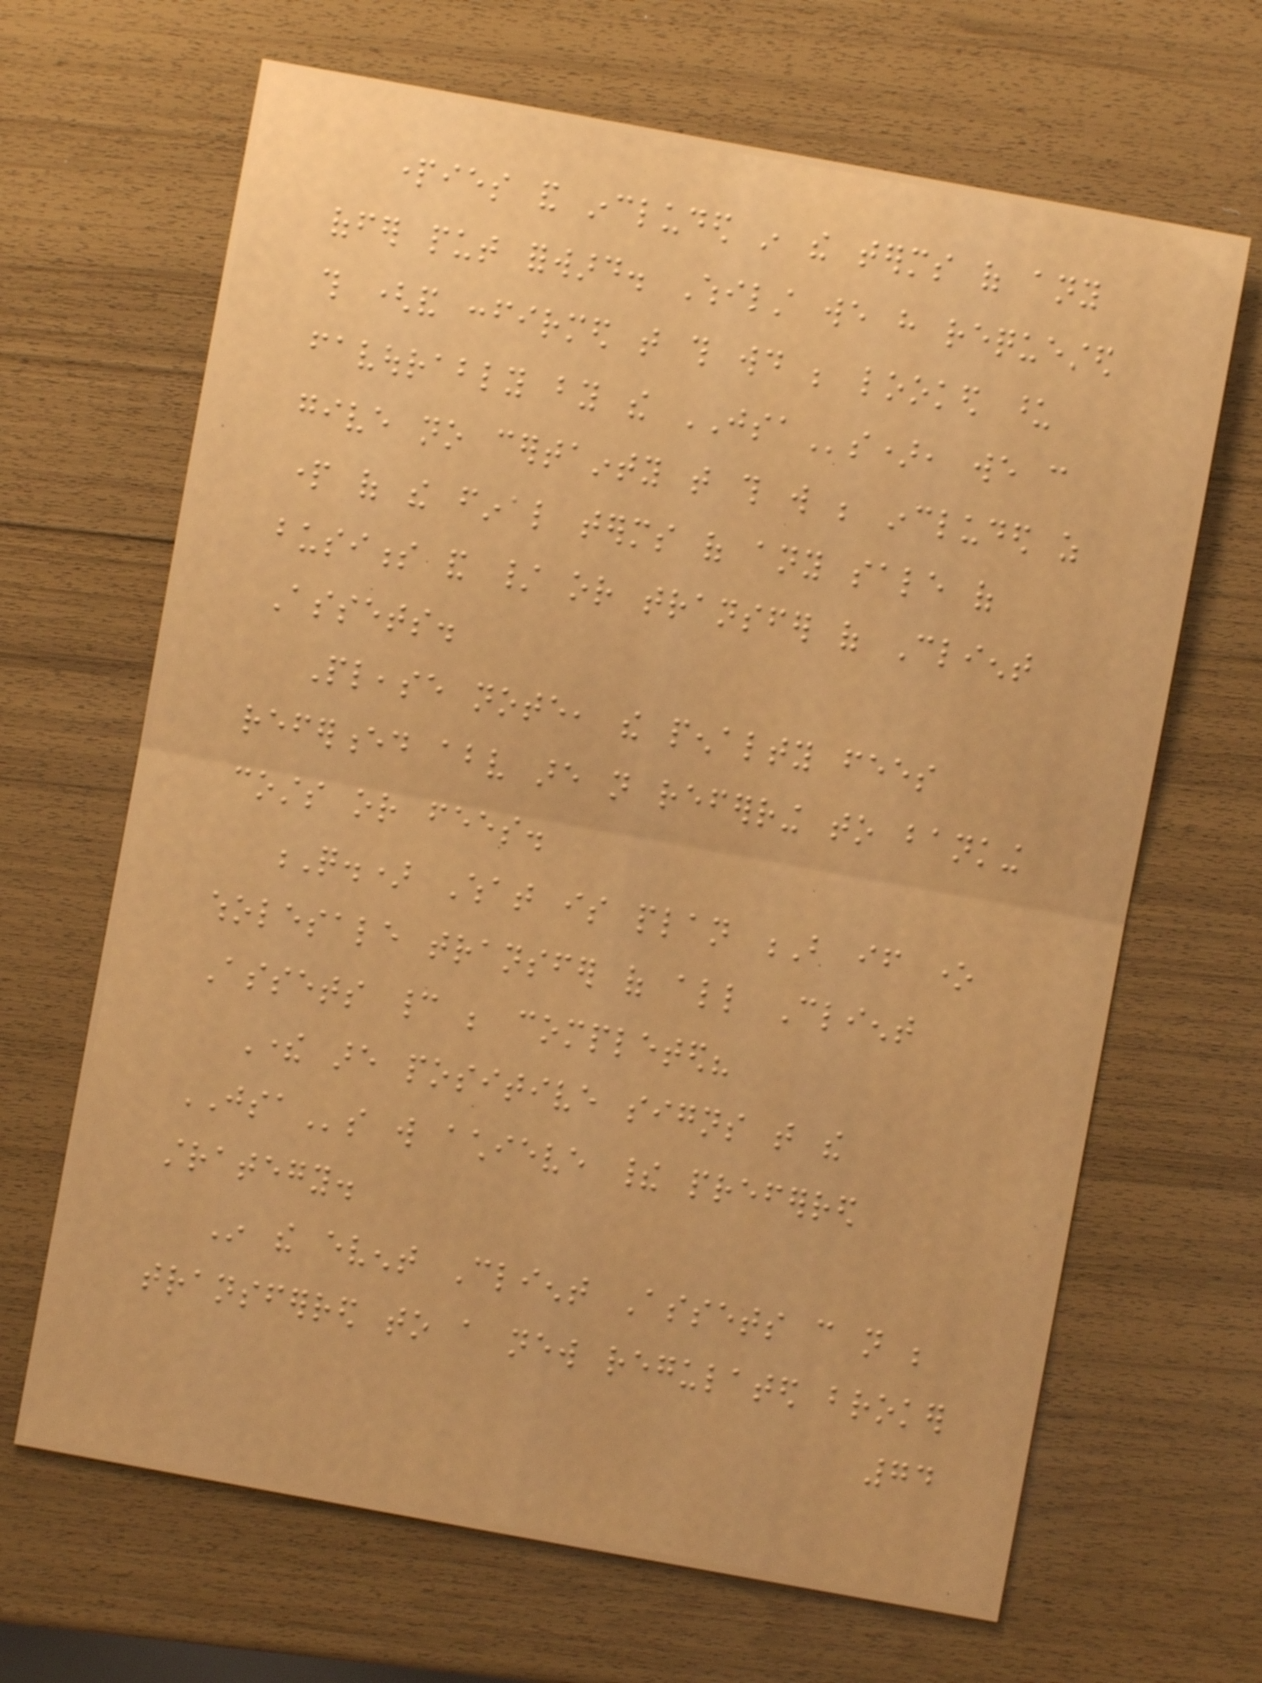parties and included in the terms of any
offer put forward. Whilst we have requested
this (and confirmed that this would be looked upon
favourably by the JSAs), we can
give no certainty that this will be included as
part of the final terms of any sale of
business and / or transfer of Client
Assets.
Please note, the penalty fees
referenced above are not referring to banking
costs or fees.
Q.) What is plan B if one
wholesale transfer of all Client
Assets cannot be completed?
There are positive signs that the
JSAs will achieve their preferred
strategy.
In the event Client Assets can not be
transferred to a new regulated broker
74
